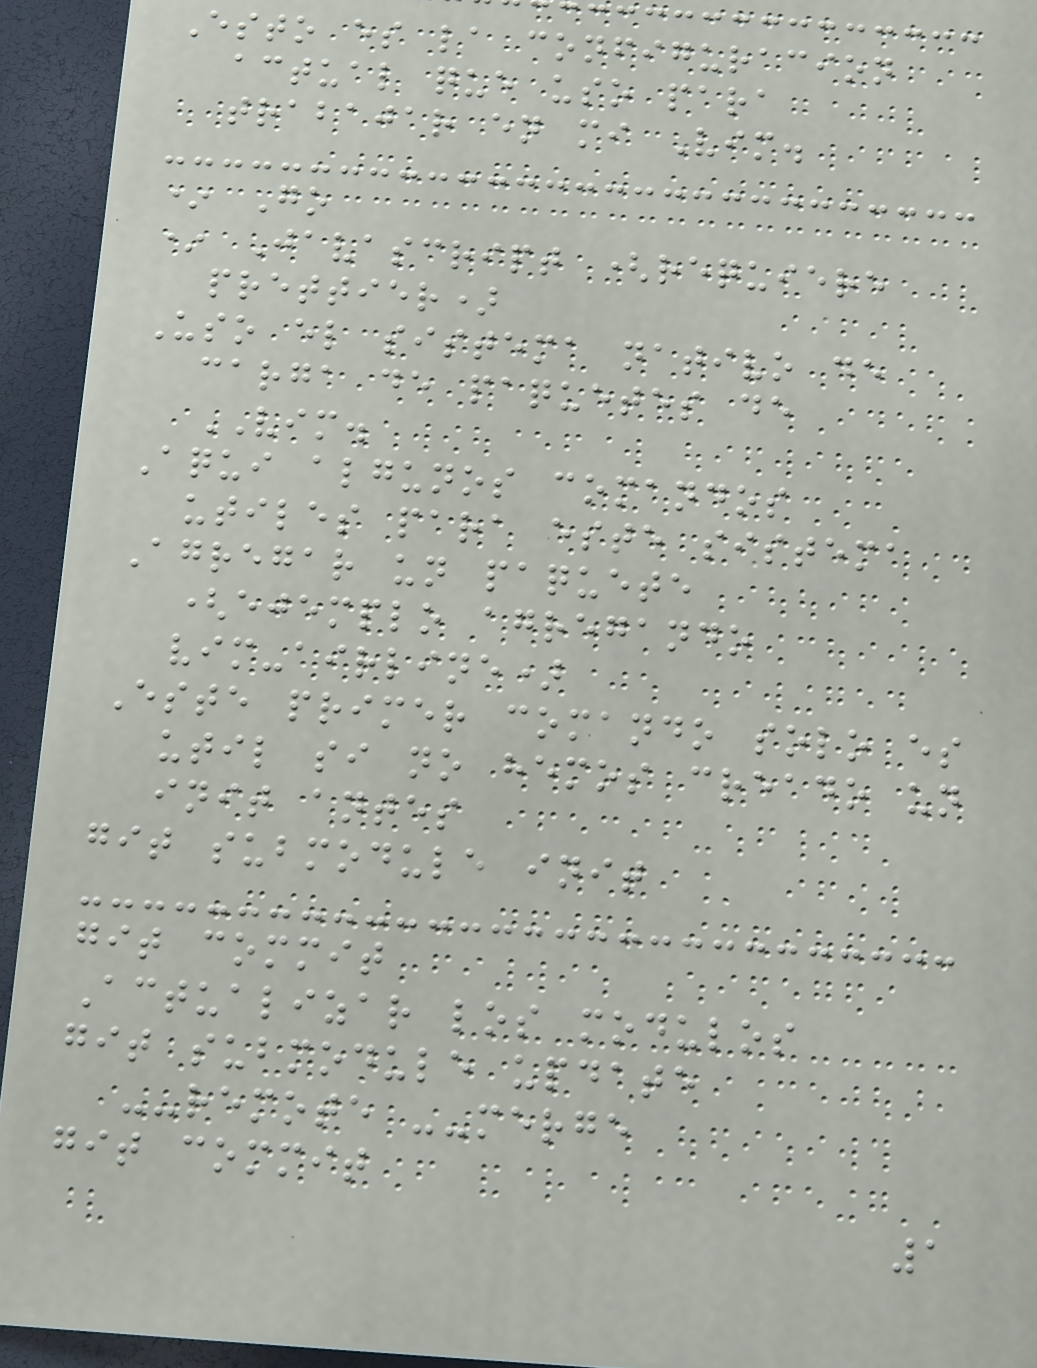Esto es la configuracion
actual que uso para
trabajar en mi Vim.
* Go
* Javascript (requiere
prettier)
Uso el sistema nativo de
carga de paquetes de
VIM.
Aqui algunos comandos
utiles para este sistema
Agregar un paquete
(ejemplo agregando
vim-airline)
Este primer comando solo es
util si no hemos creado un
init antes
git submodule init
git commit
Actualizar los modulos
git submodule update
--remote --merge
git commit
1
